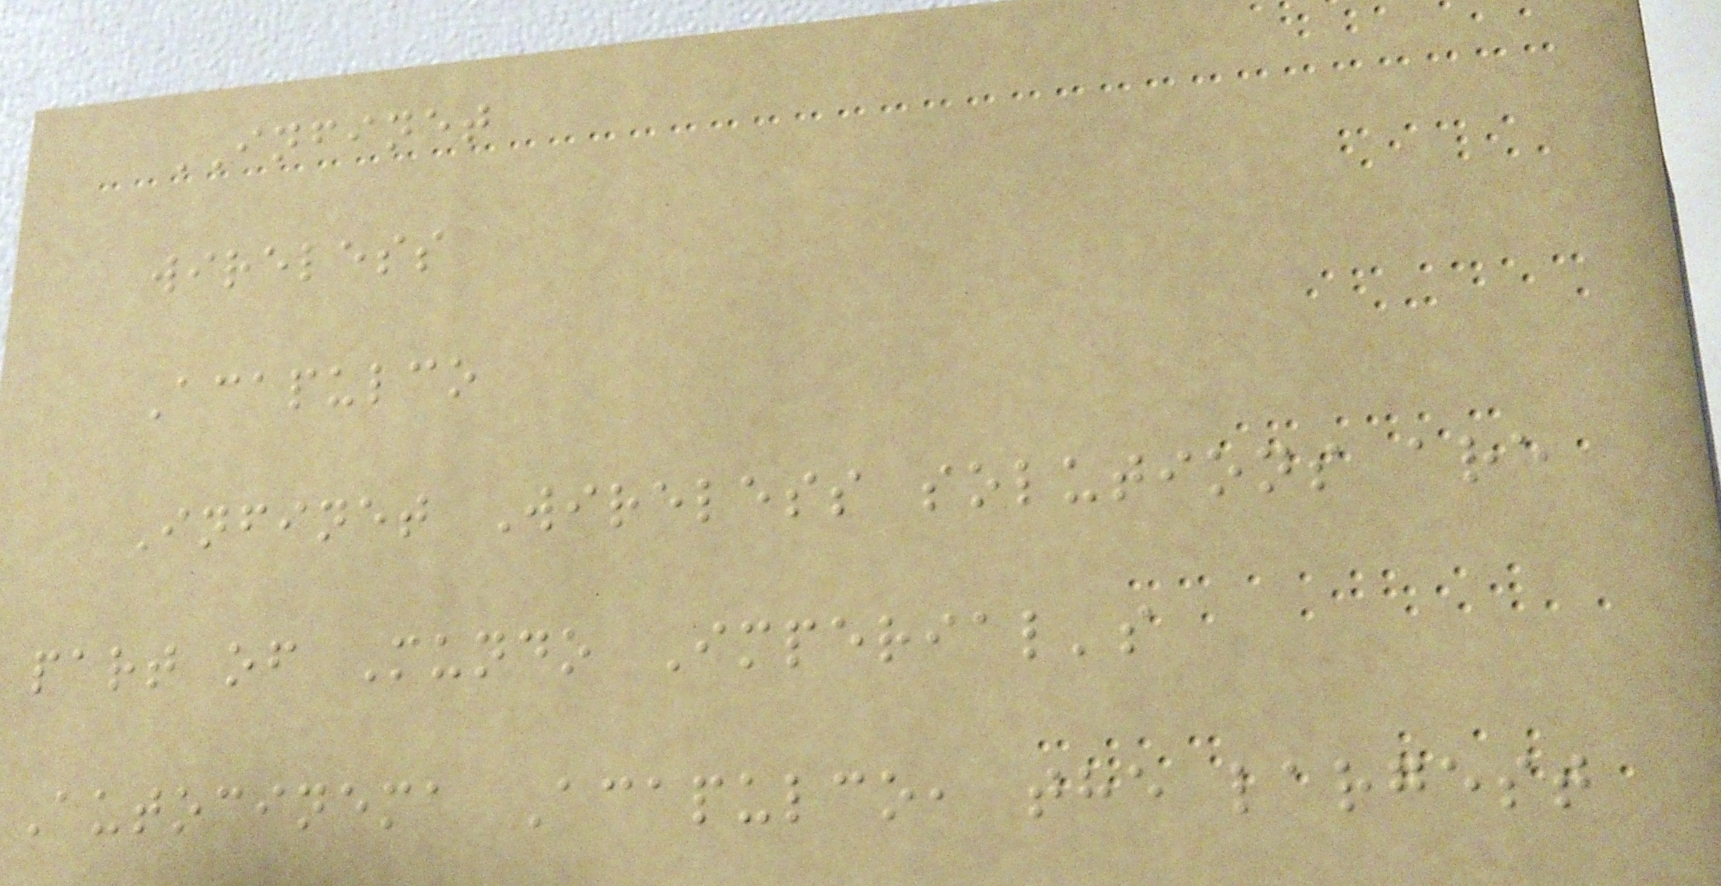INFINET
wireless
Acapulco
Infinet Wireless solutions are
part of Mundo Imperial's
Autocinema Acapulco, the largest
